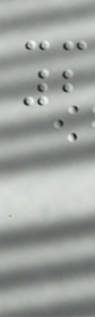2
